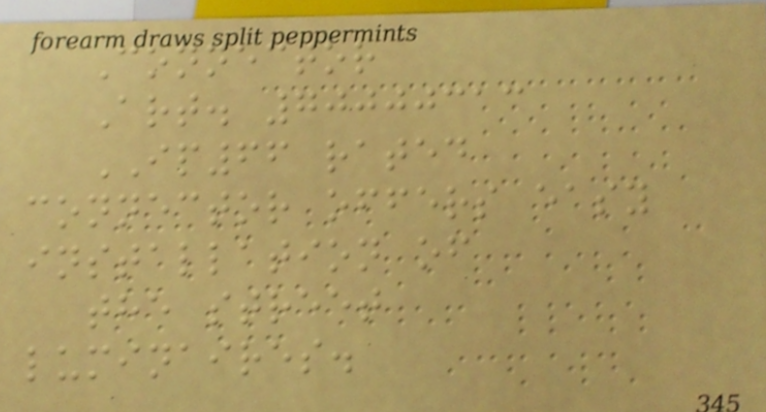Connector
Art. 70000313
IP66 rated
connector offers easy
installation of
the street
luminaires.
